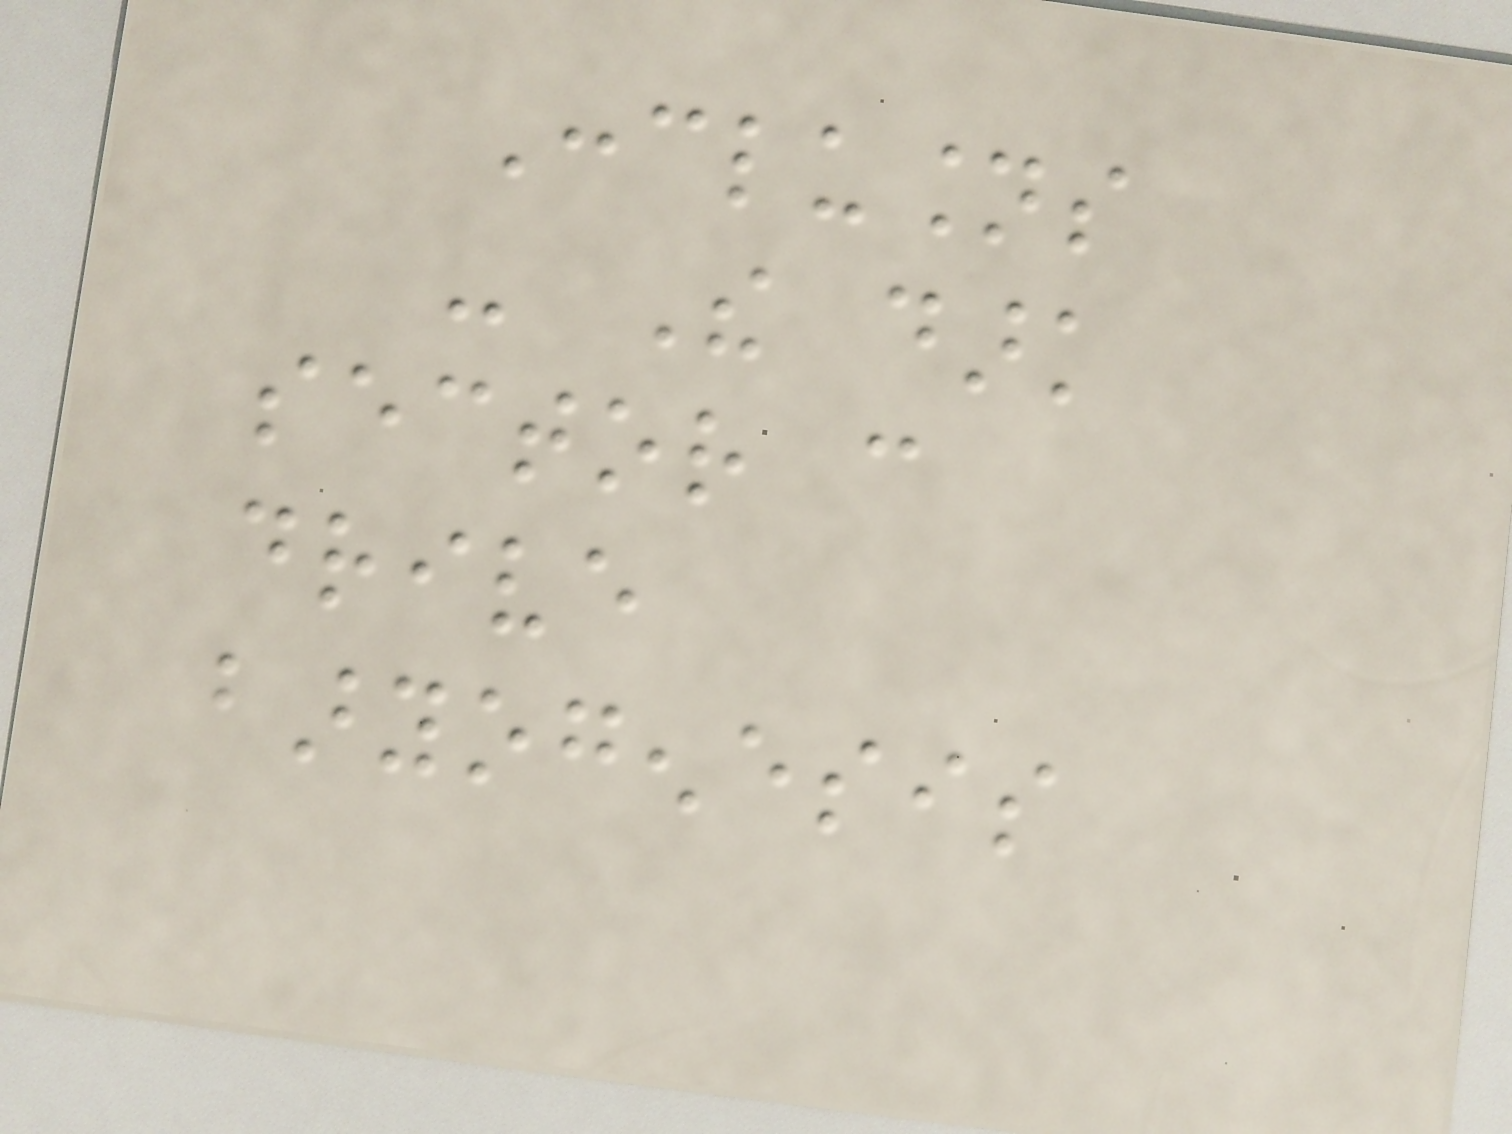Conclusions
- The dark
sector can
drive
baryogenesis
